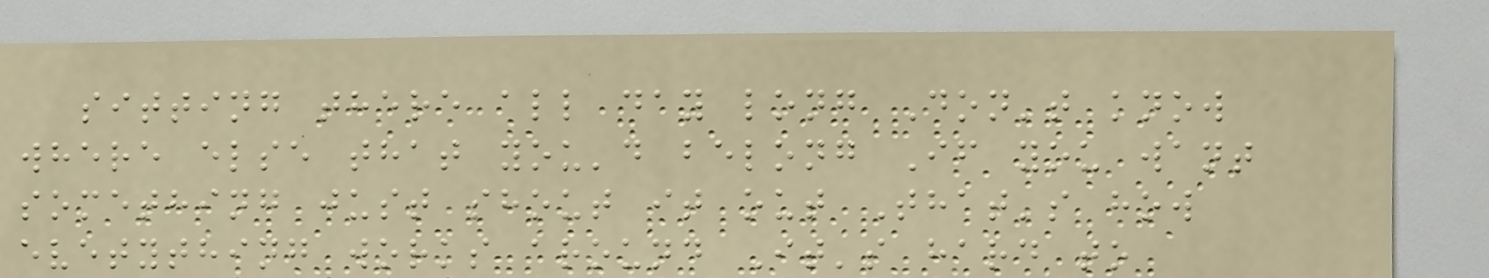sitting there all day long Don't know
where else that you'd belong If you want
something just shout it out That's how
evetything works around It's hard to
